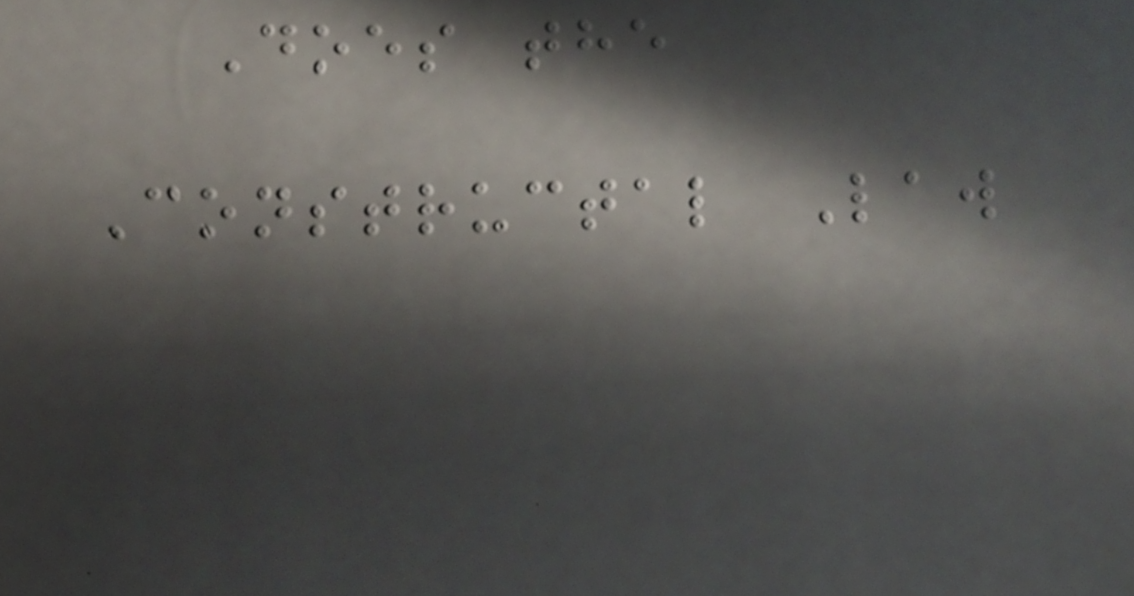Does the
Constructal Law
